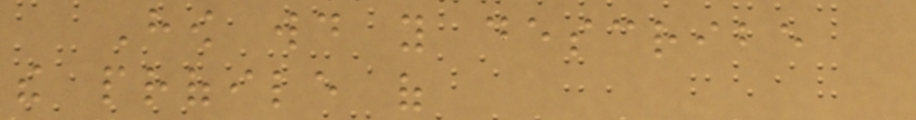How would you describe
the profile of
